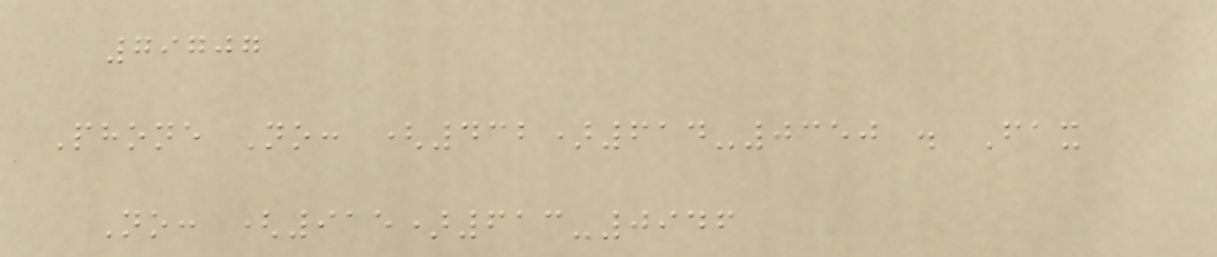79707
Phone No: (432)614-0350 . Fax
No: (915)613-0946
